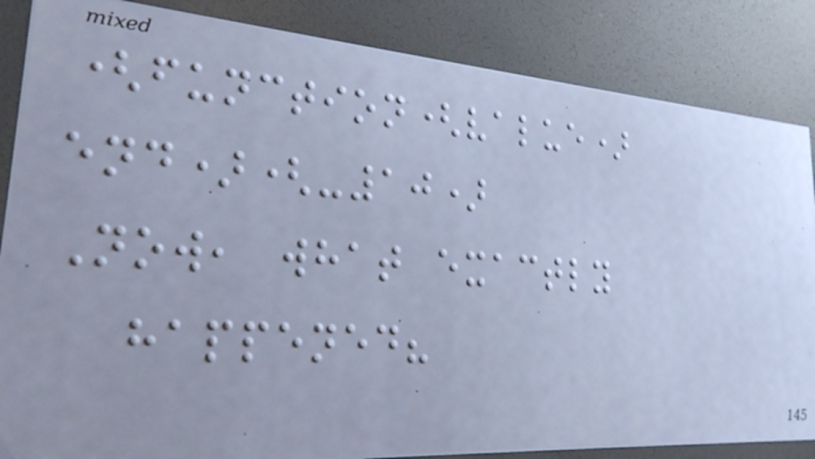(function(value)
end)(-10)
Now, what exactly
happened?
